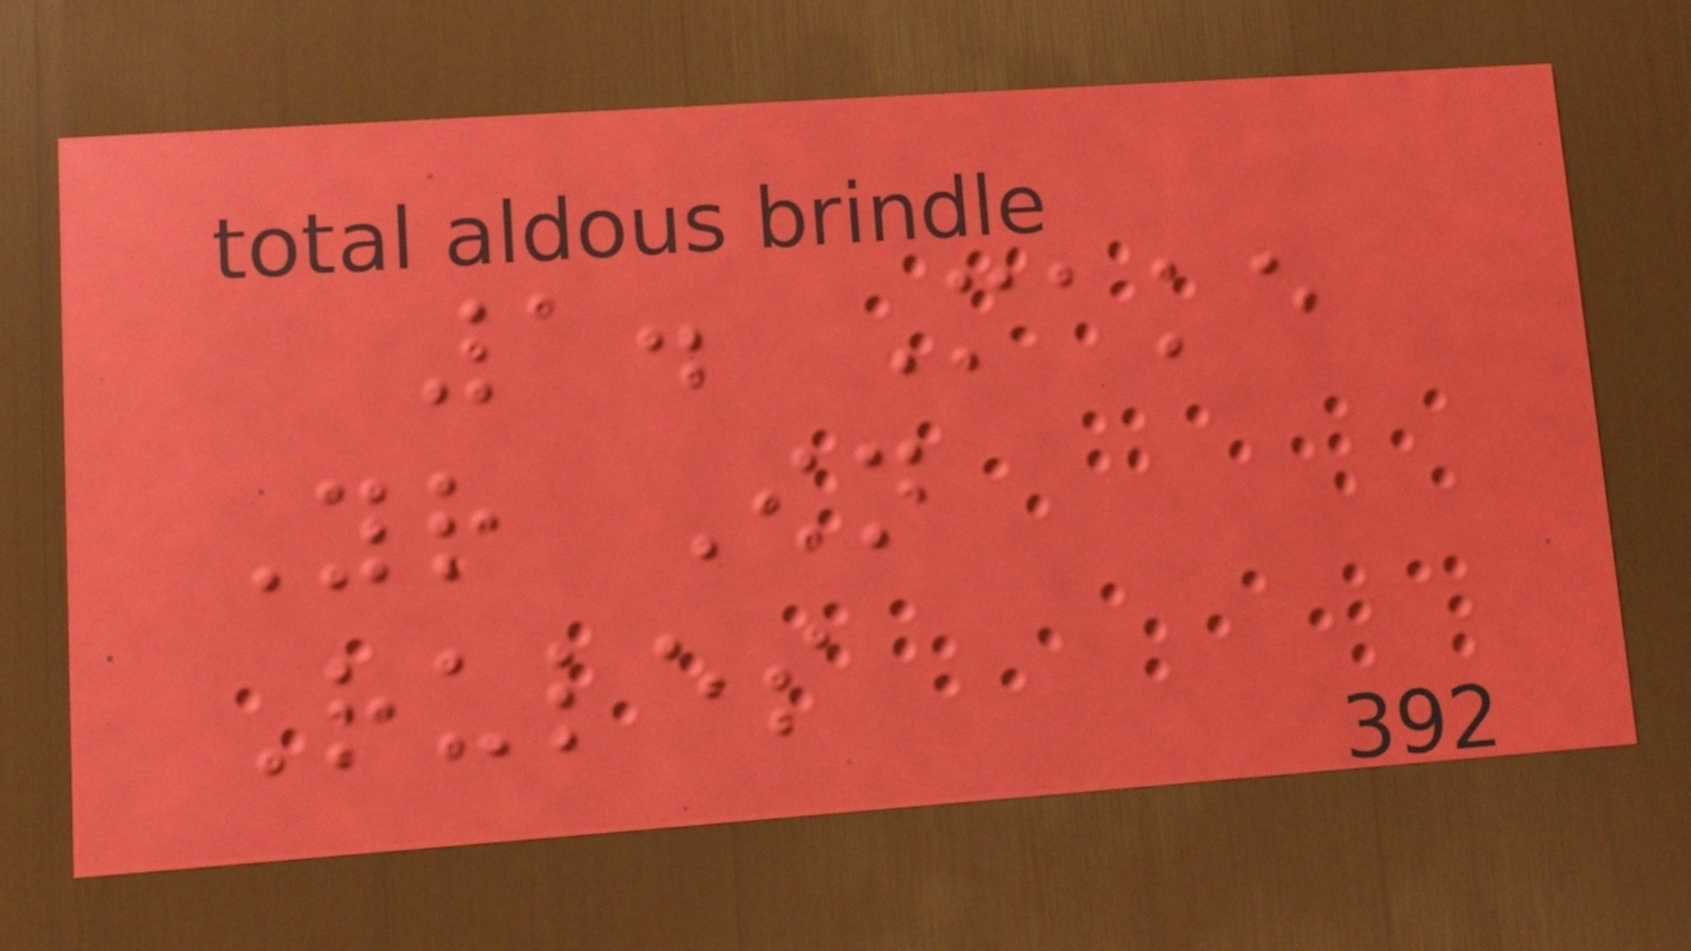1. Make
Your Own
Rules
